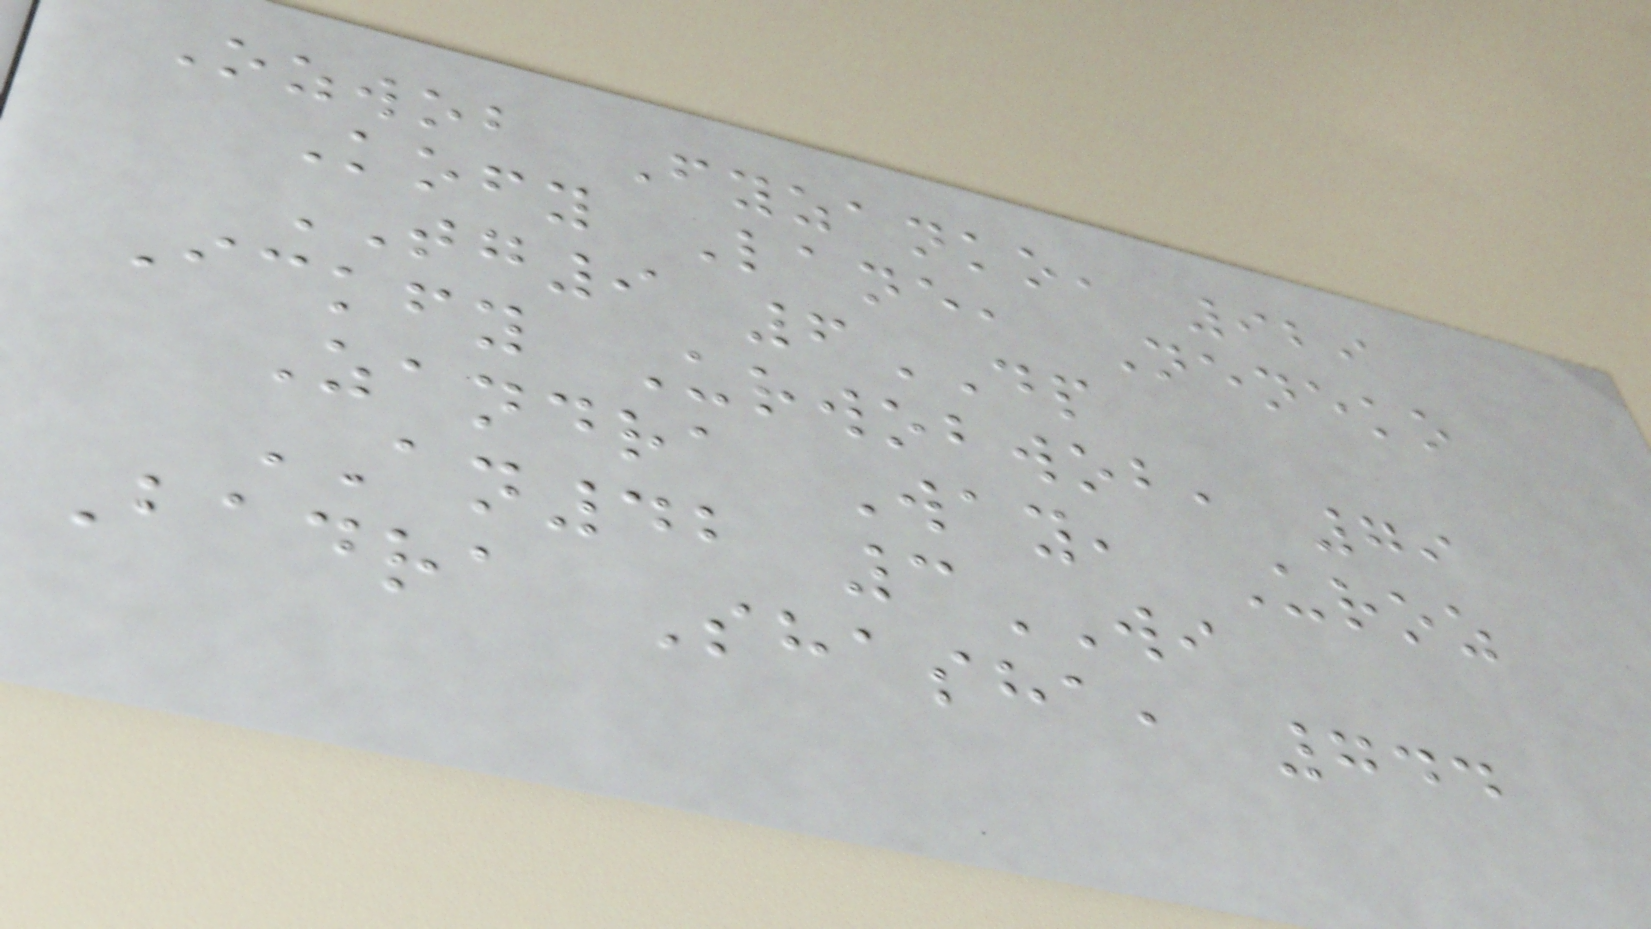Ozwob Fyzanko, 929
Kofy Lane, Neneko
TG9 6DP
Ickfy Urwobwob, 79
Zandra Way, Uroz
AN42 3WI
Badra Shasha, 744
